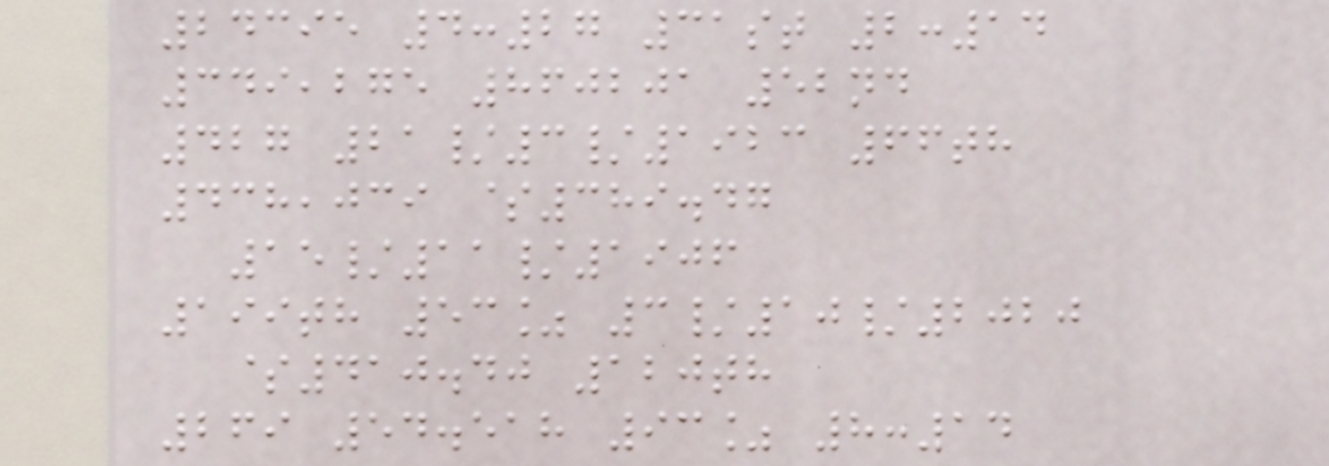24395 4:27 31st 2:14
349,275 860201 52nd
427 21/3/1923 66th
438,039 $389.47
15/11/1906
199th 53% 3/10/2020
$410.40 120th
269 54.518 93% 8:14
